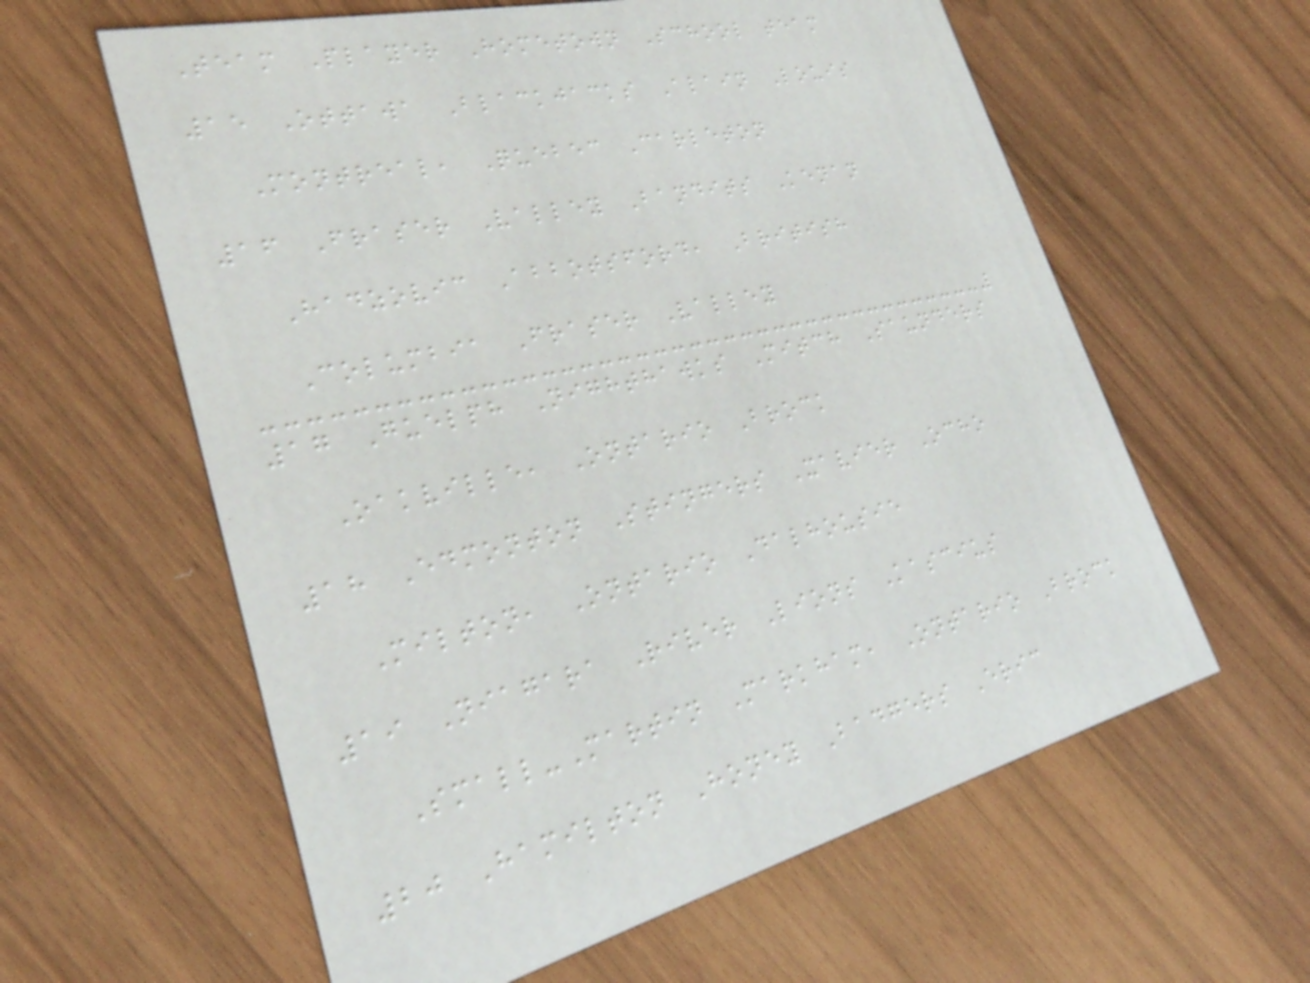Team Player Hometown School team
15 Ottawa Blackjacks Alain Louis
Montreal, Quebec Carleton
16 Fraser Valley Bandits Kenan
Hadzovic Abbotsford, British
Columbia Fraser Valley
17 Guelph Nighthawks Mitch Saunders
Oakville, Ontario Brock
18 Edmonton Stingers Xavier Ocho
Milton, Ontario Dalhousie
19 Niagara River Lions Kascius
Small-Martin Markham, Ontario Brock
20 Hamilton Honey Badgers Eric
